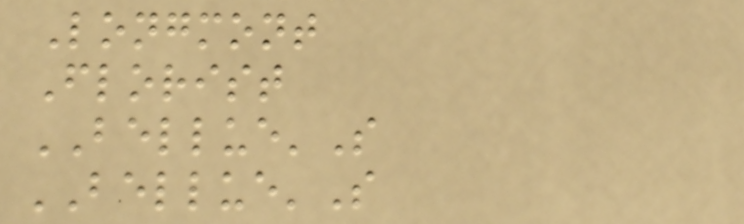Longmont
Florist
BELLUE'S
BELLUE'S
